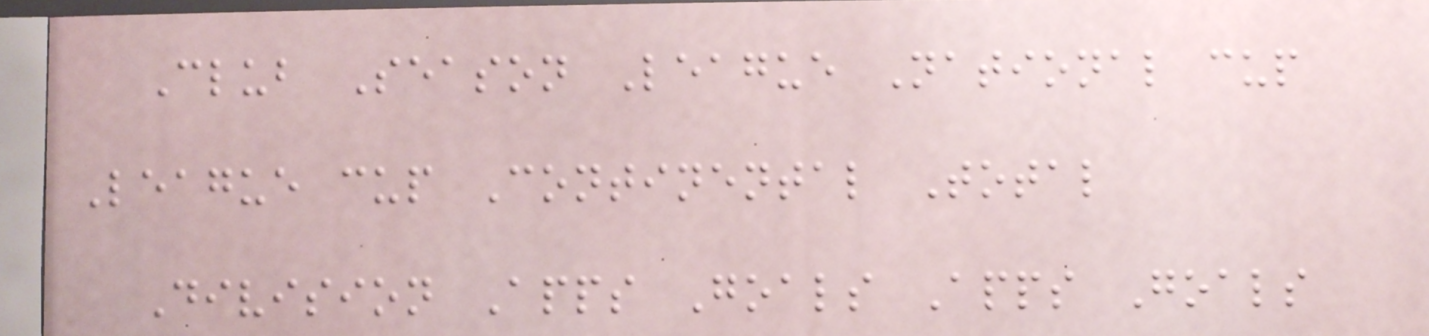Club Season League National cup
League cup Continental Total
Division Apps Goals Apps Goals
